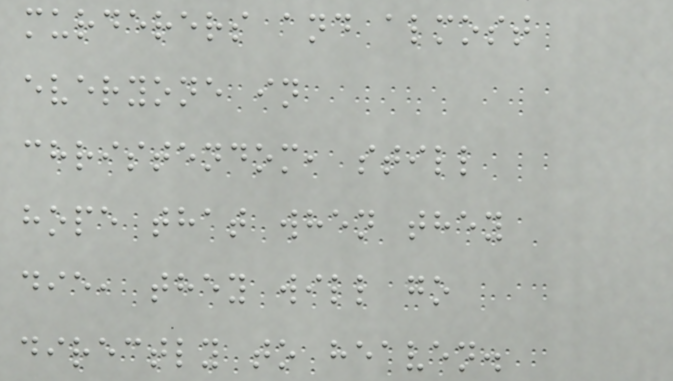murderers and almost
everyone in
christendom, still
hope that when they
die, they will go
directly to heaven.
